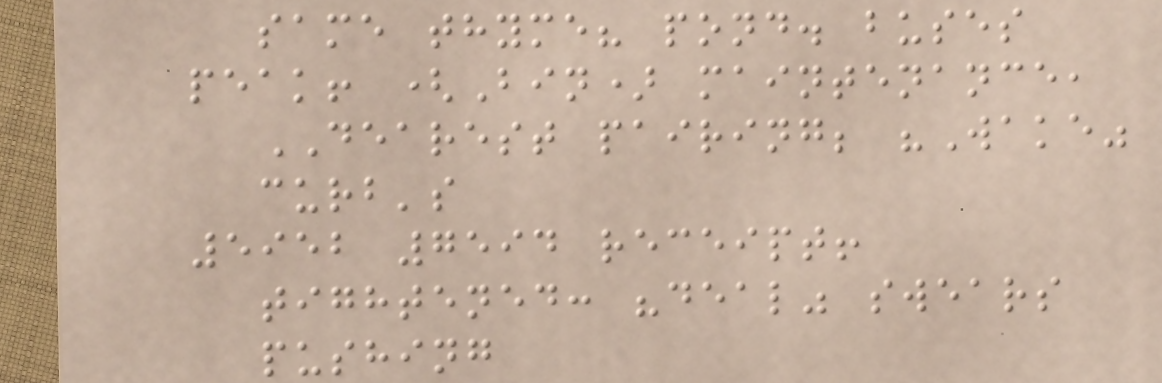same thyme? pond. buses
peak! (Bin) maintenance,
DEAREST pairing; "Wake"
curb's
5952 7594 receipt!
tightened: "deal" swears
pushing
